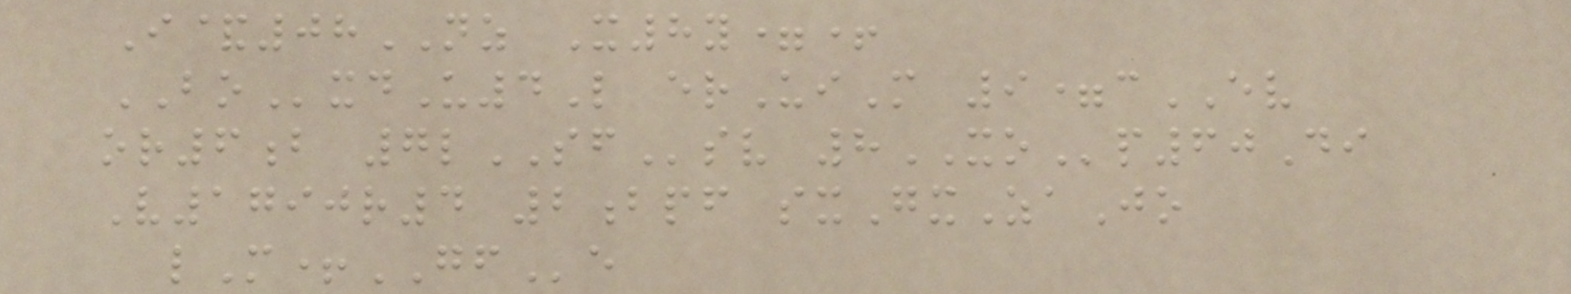I&08NZ X8y=+
BOxdU4L erUiM 9=cEV
or6b 7lSFsv 8XOp60Di
V1790r4 2bpf sxGxZaJo
lM+GFe
